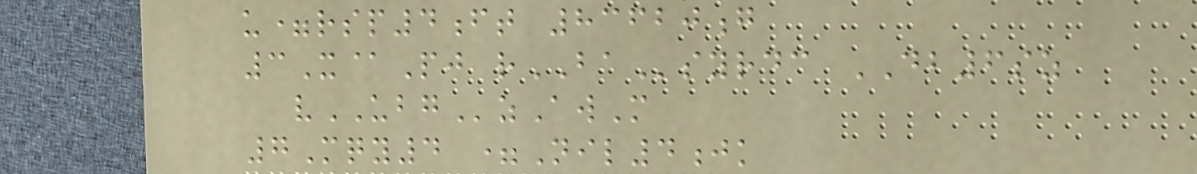u=rsp4ft 83620g
3X@Pj rBAsyrdc DB6sz
vUBGzAwM
7Mqy4 =Nil4jk
